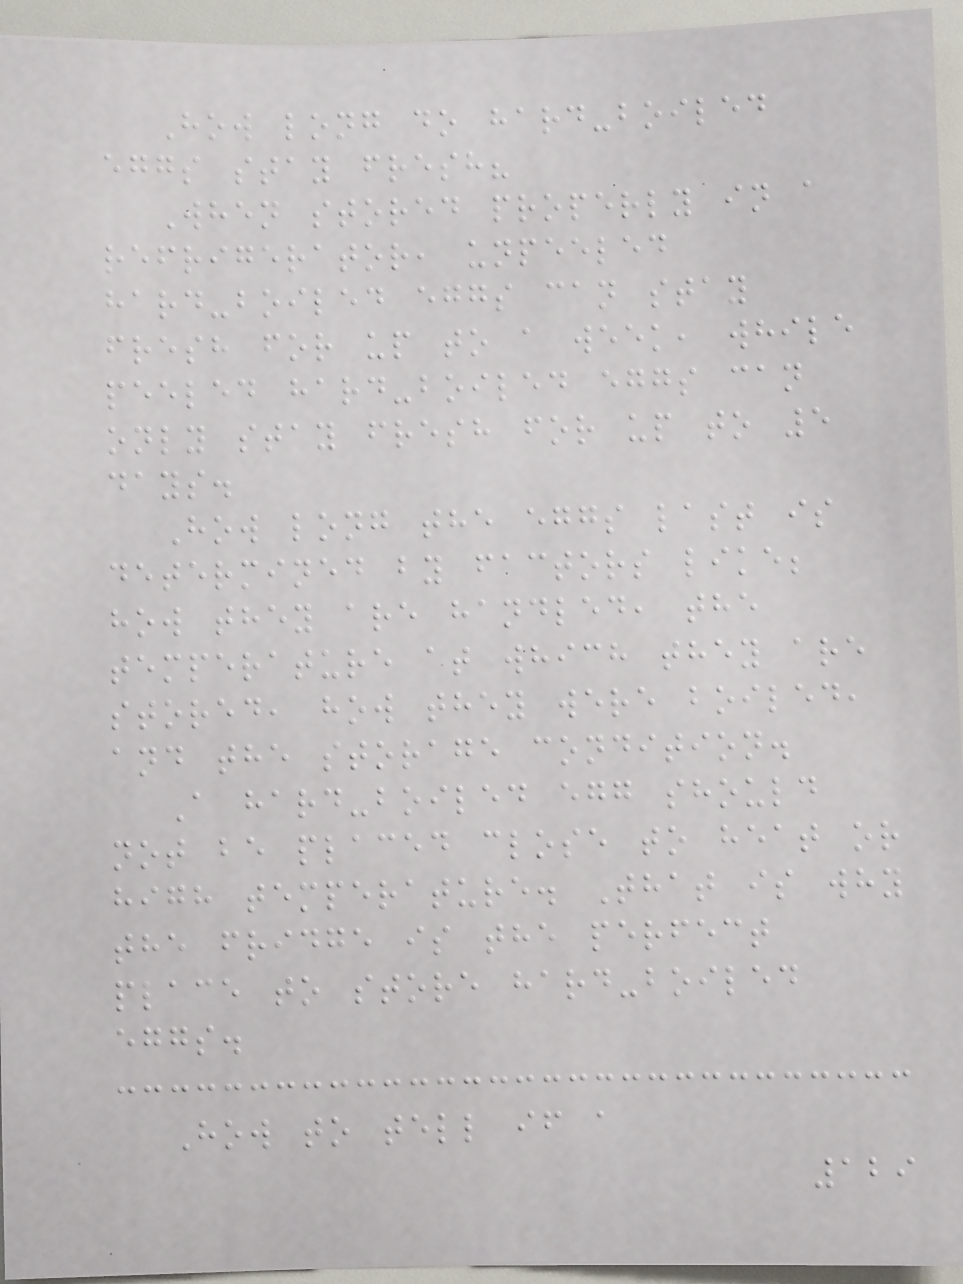How long do hard-boiled
eggs stay fresh?
When stored properly in a
refrigerator, unpeeled
hard-boiled eggs can stay
fresh for up to a week, while
peeled hard-boiled eggs can
only stay fresh for up to 5
days.
How long the eggs last is
determined by factors like;
how they are handled, the
temperature at which they are
stored, how they were boiled,
and the storage condition.
A hard-boiled egg should
not be placed close to heat or
high temperature. That is why
the fridge is the perfect
place to store hard-boiled
eggs.
How to tell if a
129
